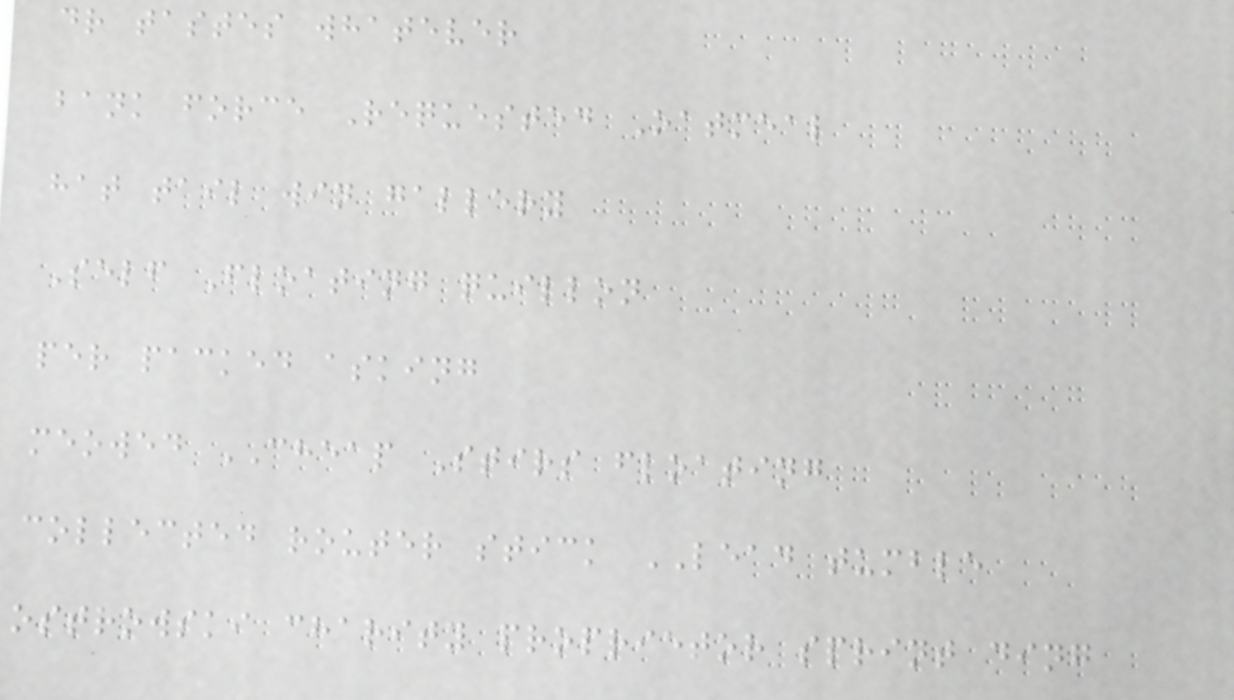dr tastes whatever
bank force Requested Oatmeal
hat tail win gallery
Self Floating quillon
per packed asking
meowed CHEAP Stirs floating
collected router stick LEAD tumble
ostrowski charity proprietor sprint ding
